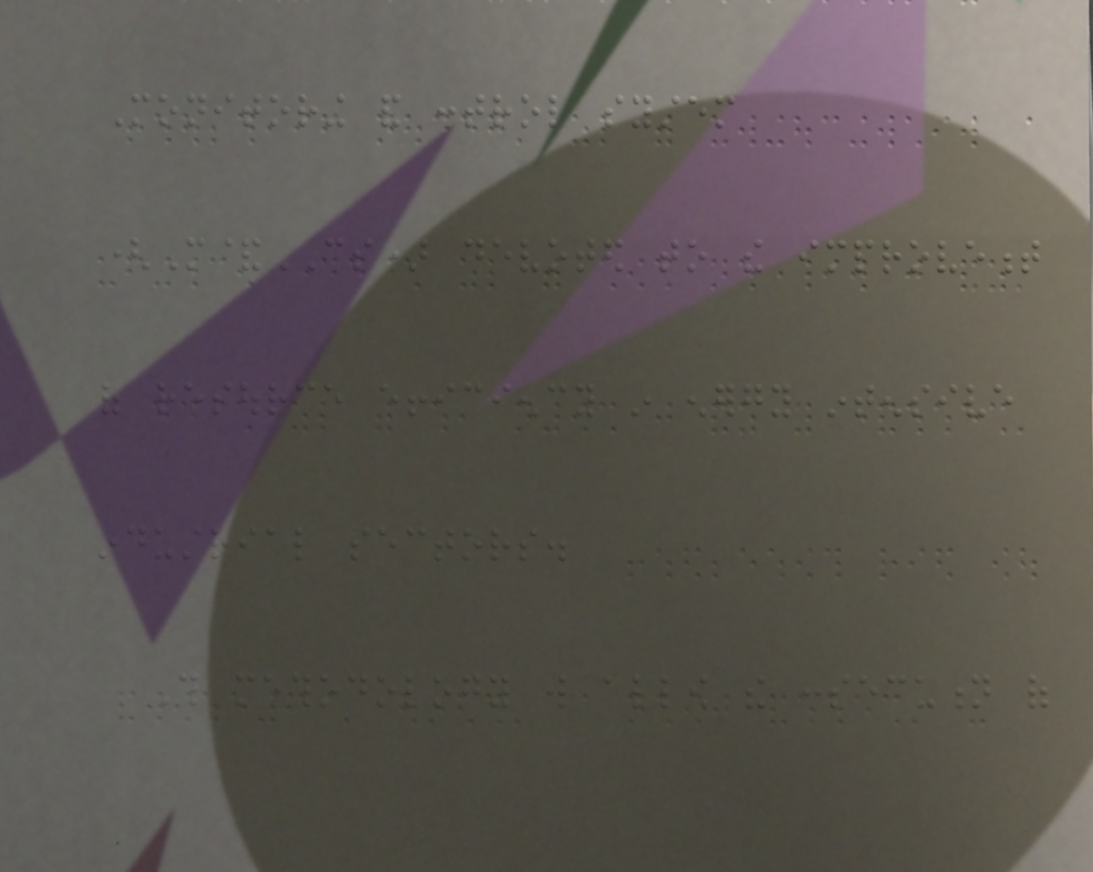Monitoring and control system
(M&CS) devoted to the improvement
of resource efficiency in energy intensive
industrial sectors.
This methodology will allow the consecution of
